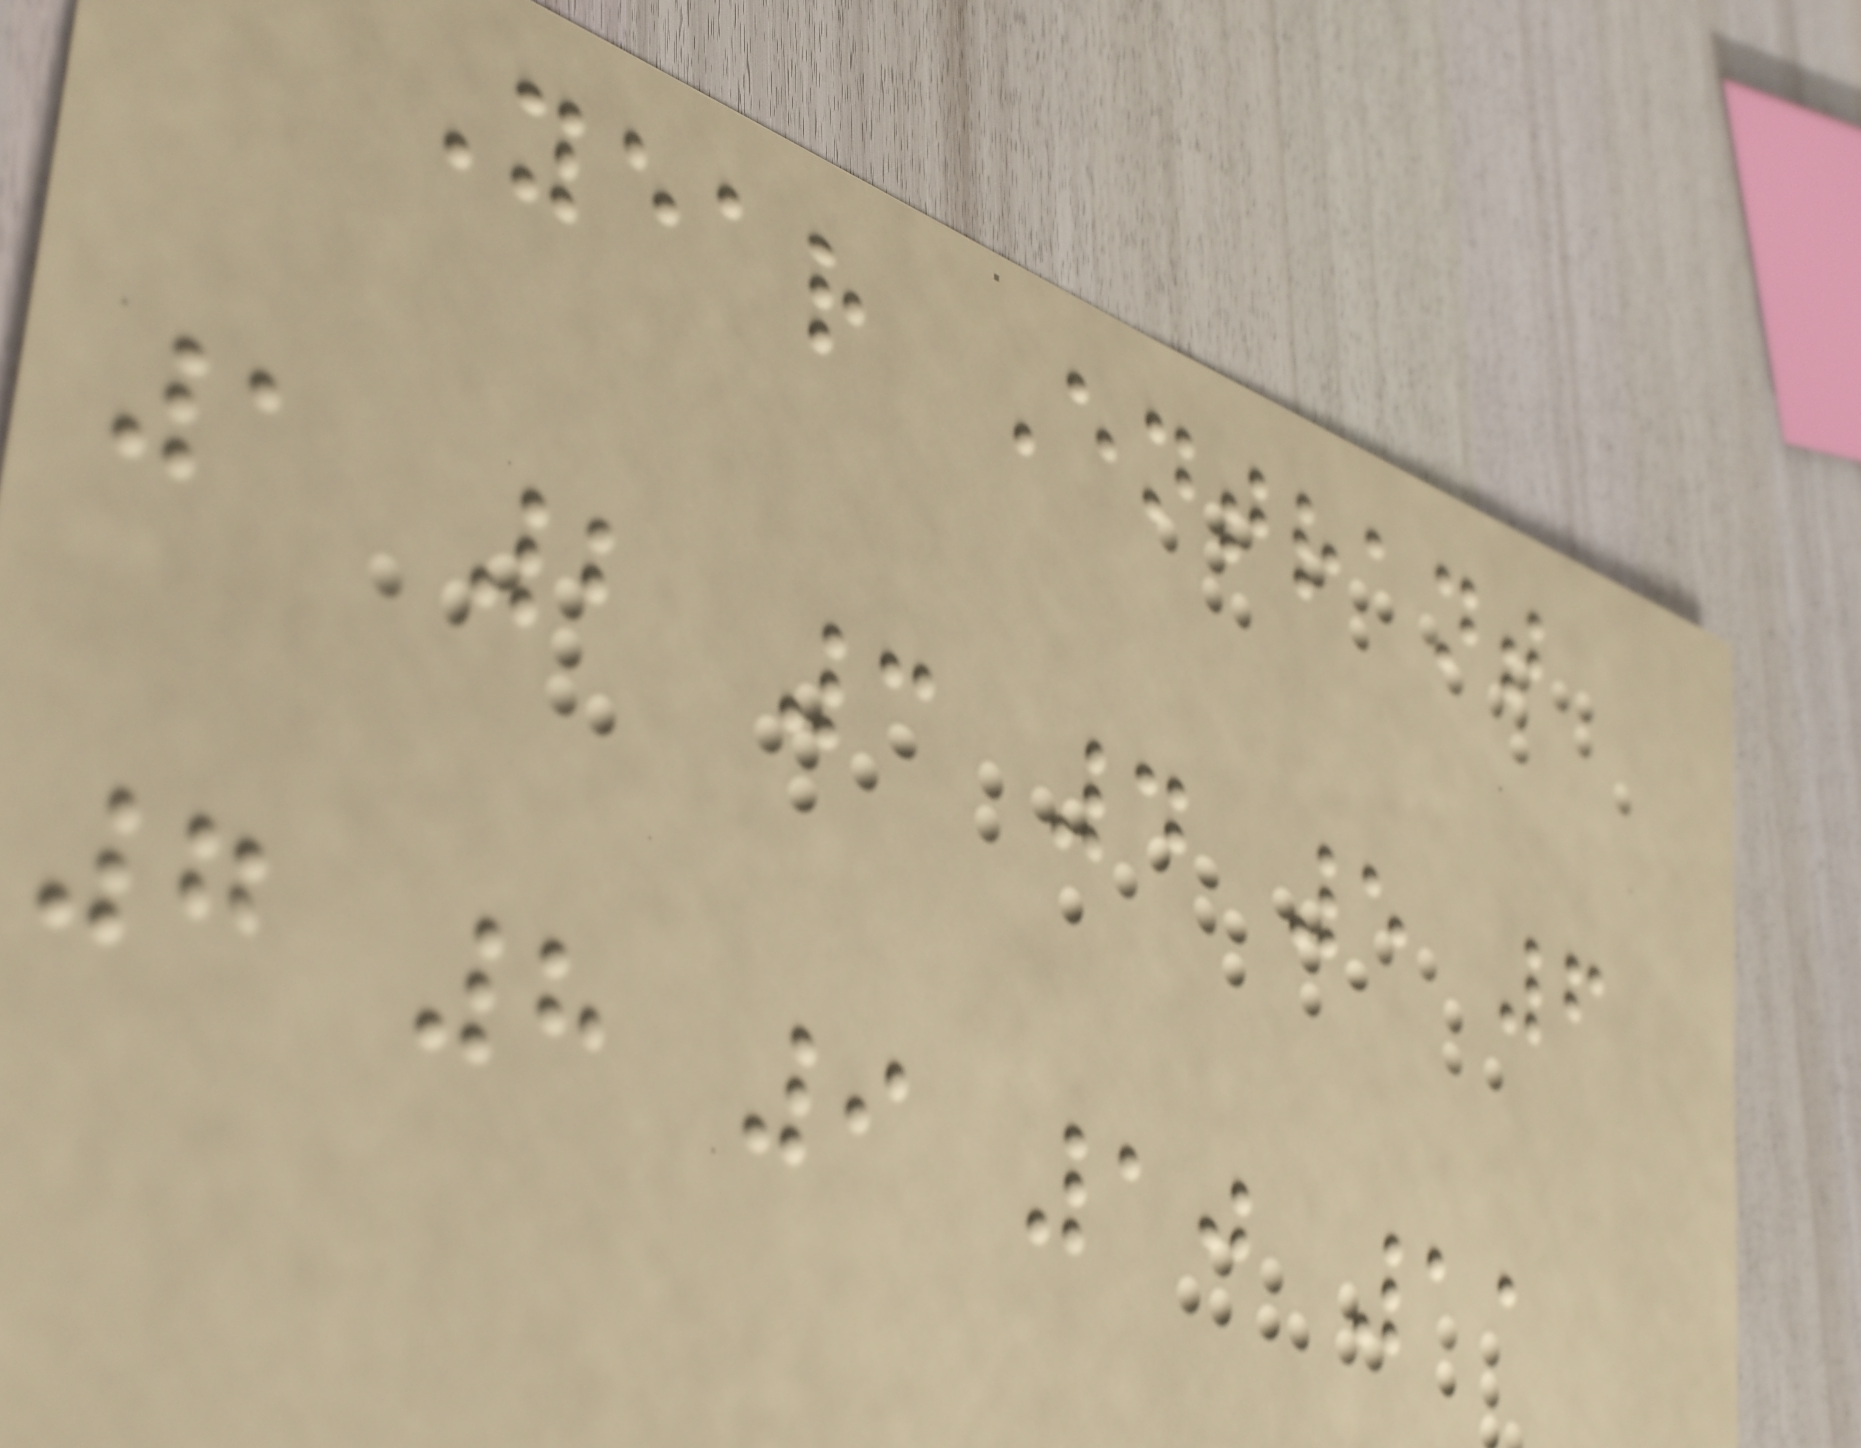Year Entrant
1 2 3 4 5 6
7 8 9 10 11
